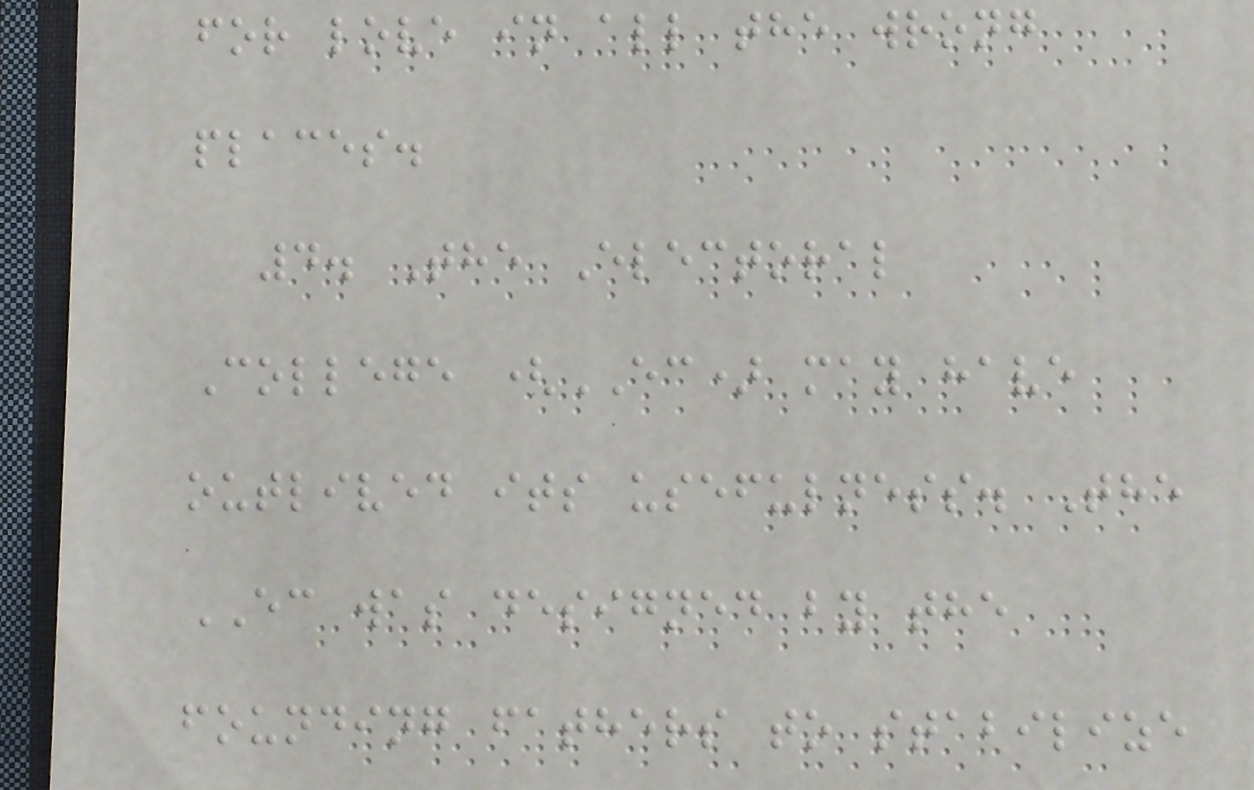for love in all the wrong
places.
4. The Electoral
College (EC) may have
outlived its usefulness. The
EC was designed by the
founding fathers to stabilize
